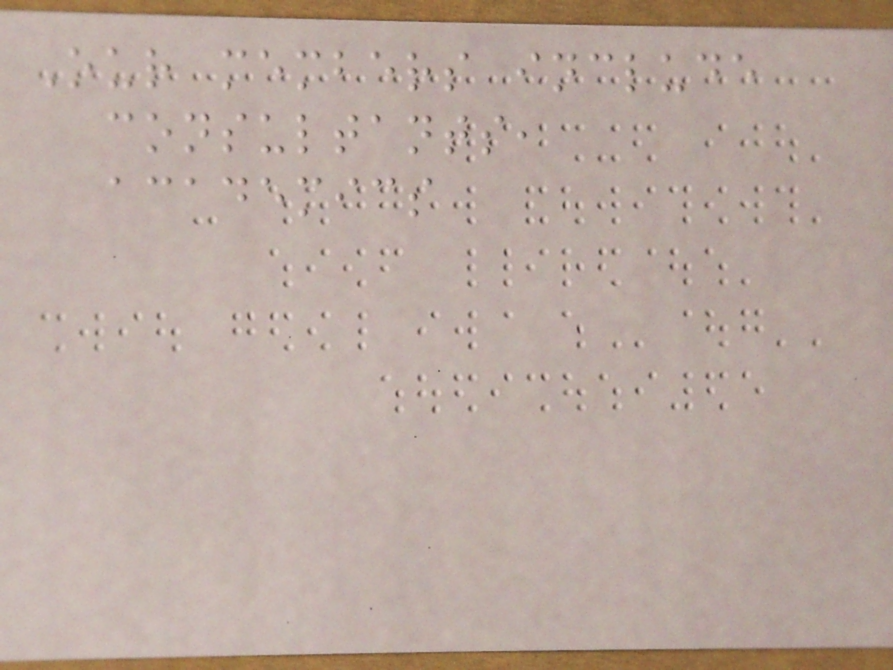Our members include
consultants,
academics
